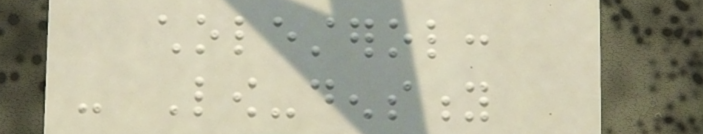cholesterol:
- Low-density
